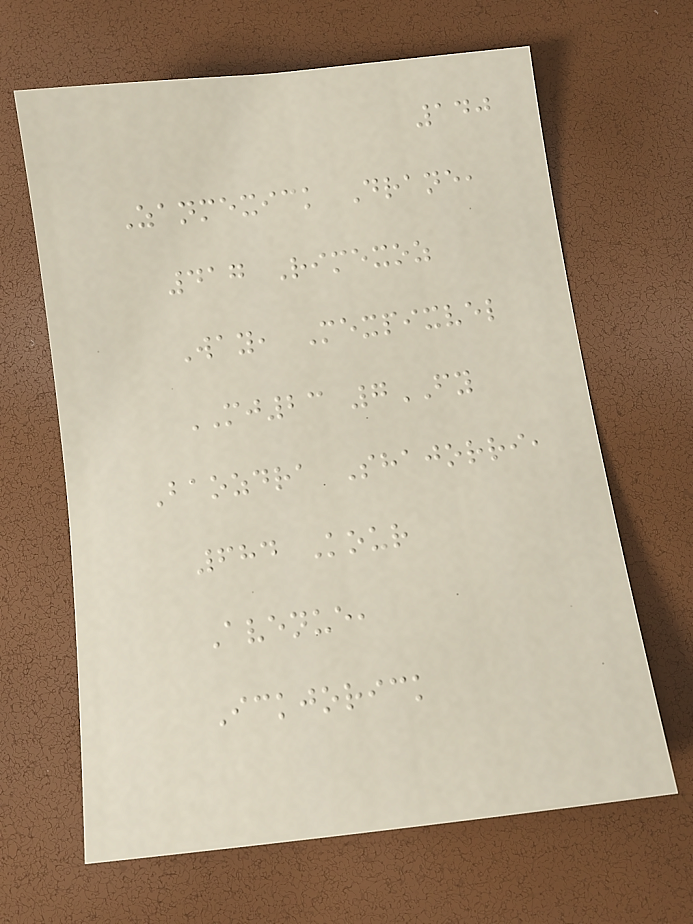140
Zanmexick Drane,
417 Rimexoz
Way, Mexpixvel
MJ23 7FY
Baozdra Shajorri,
684 Kour
Avenue,
Ickjorick
